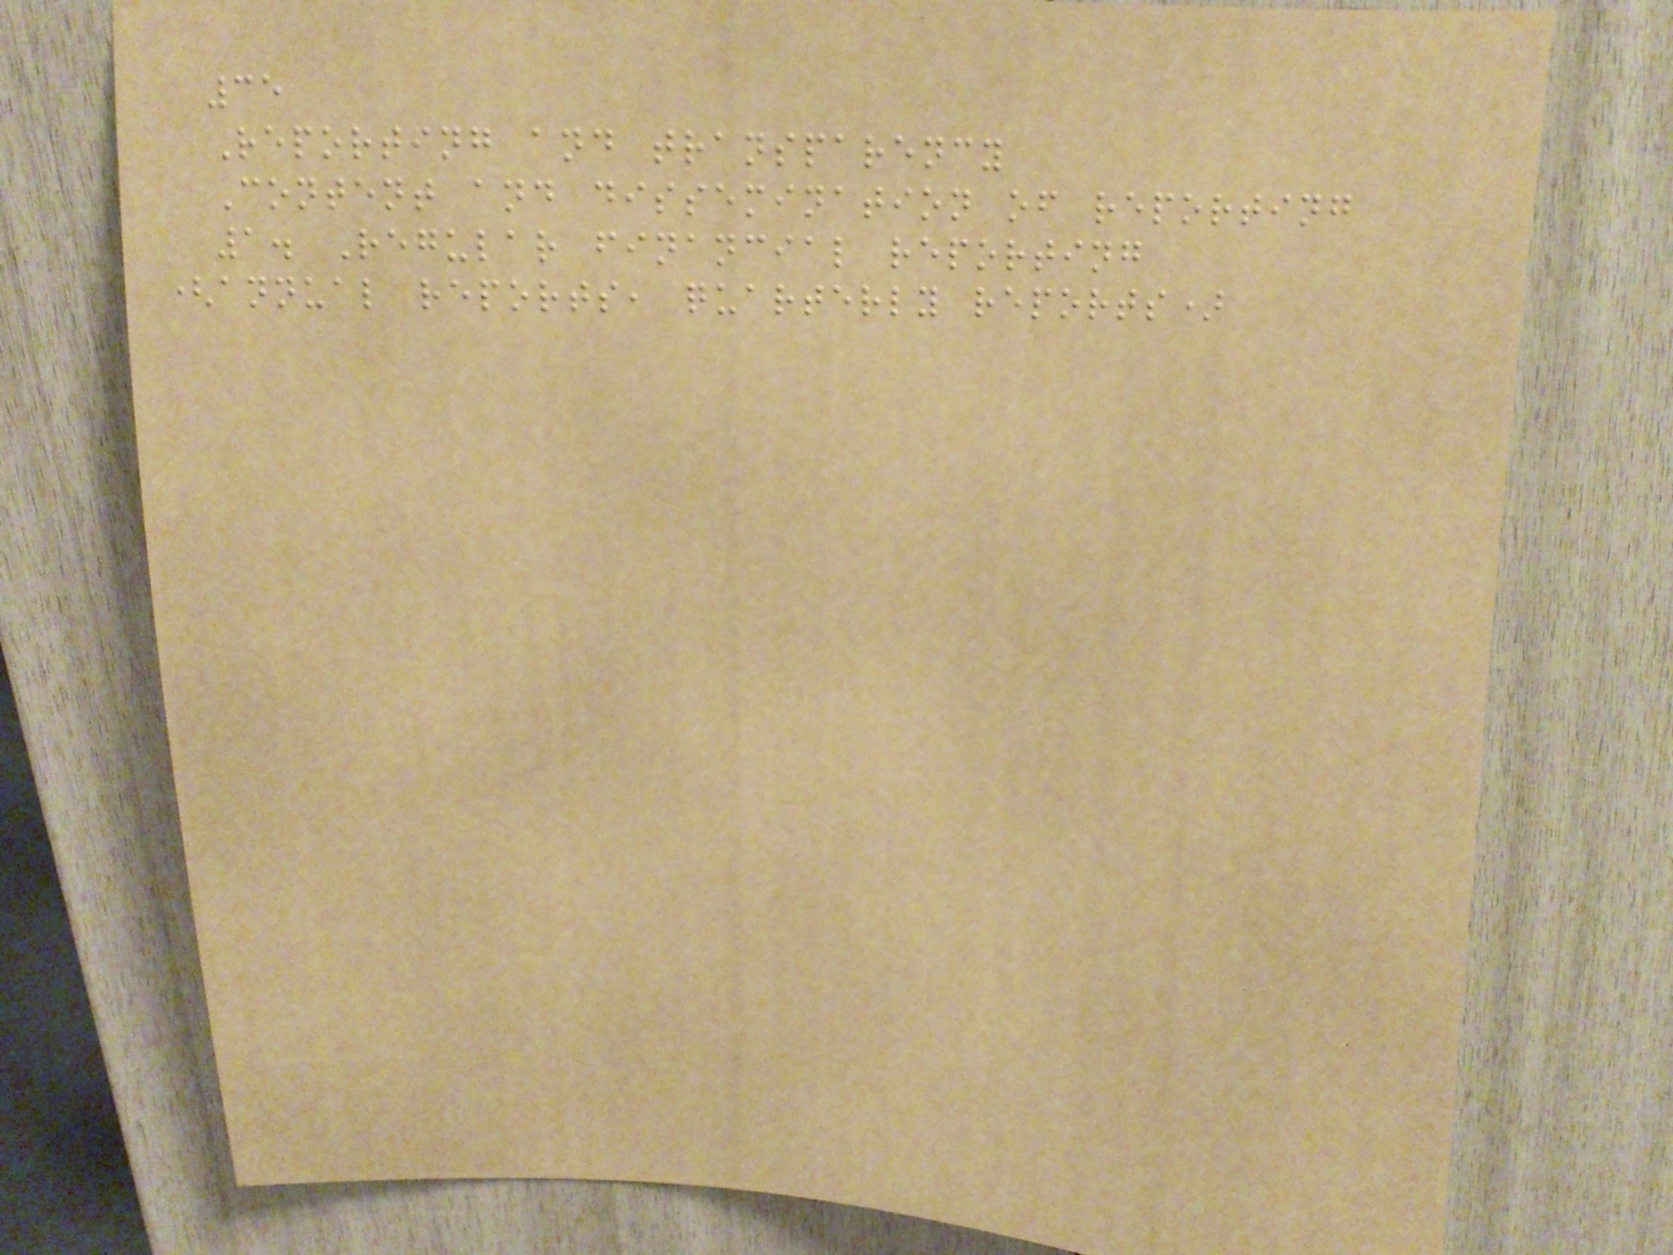35
Reporting and transparency
Content and dissemination of reporting
1. Regular financial reporting
(annual reports, quarterly reports)
